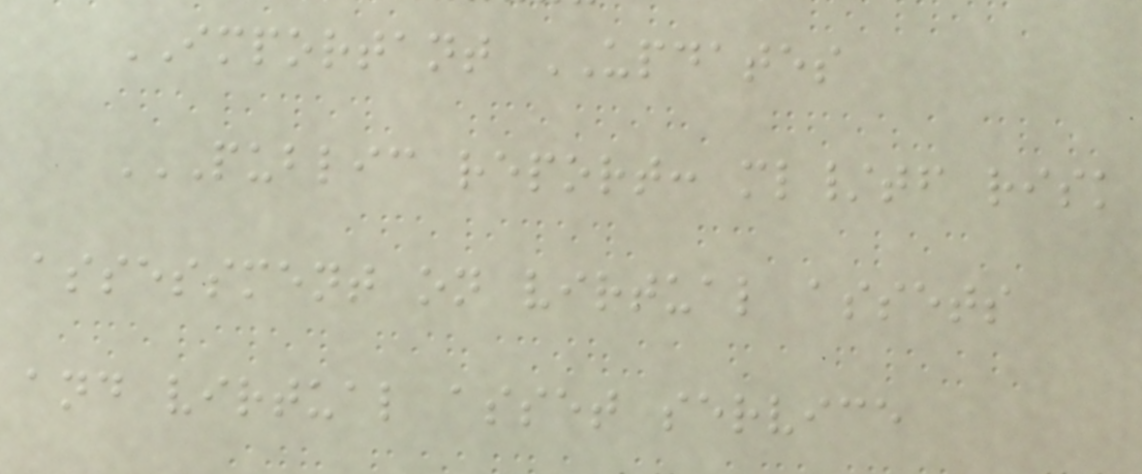IMPORTANT UPDATES
PUBLIC REPORT: ML/TF RISK
ASSESSMENT ON VIRTUAL ASSETS
AND VIRTUAL ASSET SERVICE
